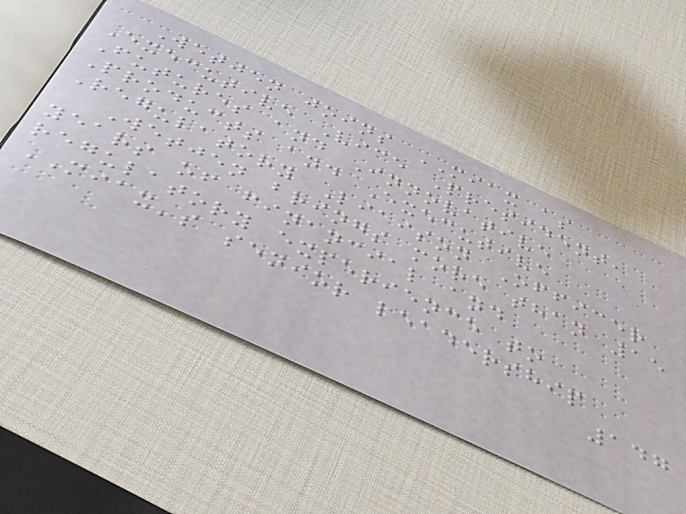Wetjen joins MIAX as
Executive Vice President,
Futures and Innovative
Products and Executive
Regulatory Liaison Officer
Wetjen brings more than 15
years of financial and
regulatory experience to
MIAX's senior leadership
147
